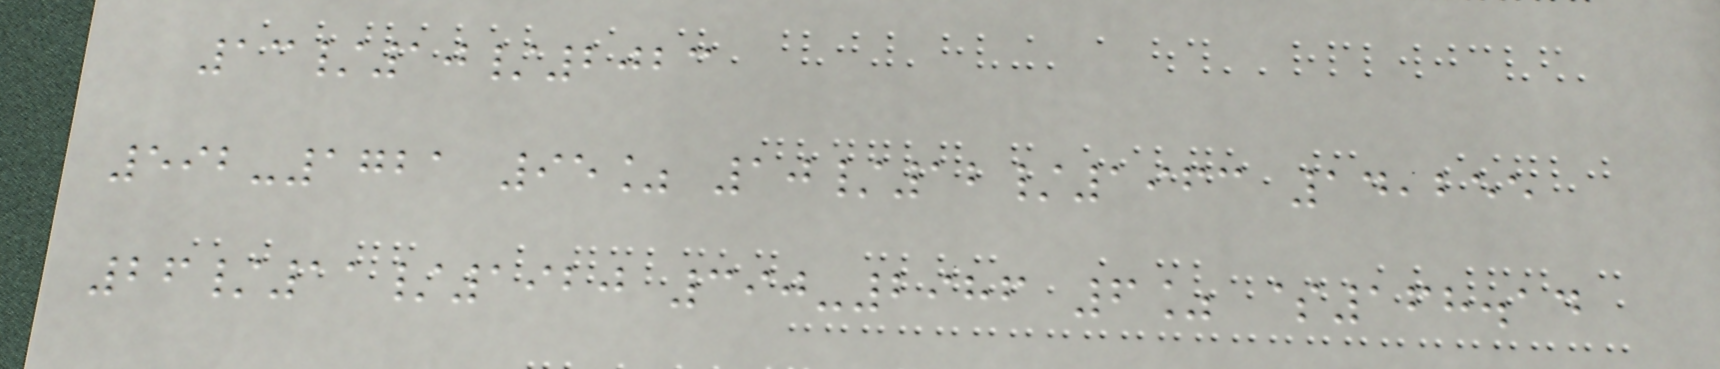13/10/2023
592-1721 95% 10/12/1963 14,255
26/11/1920 390-2986 6% $168.14
